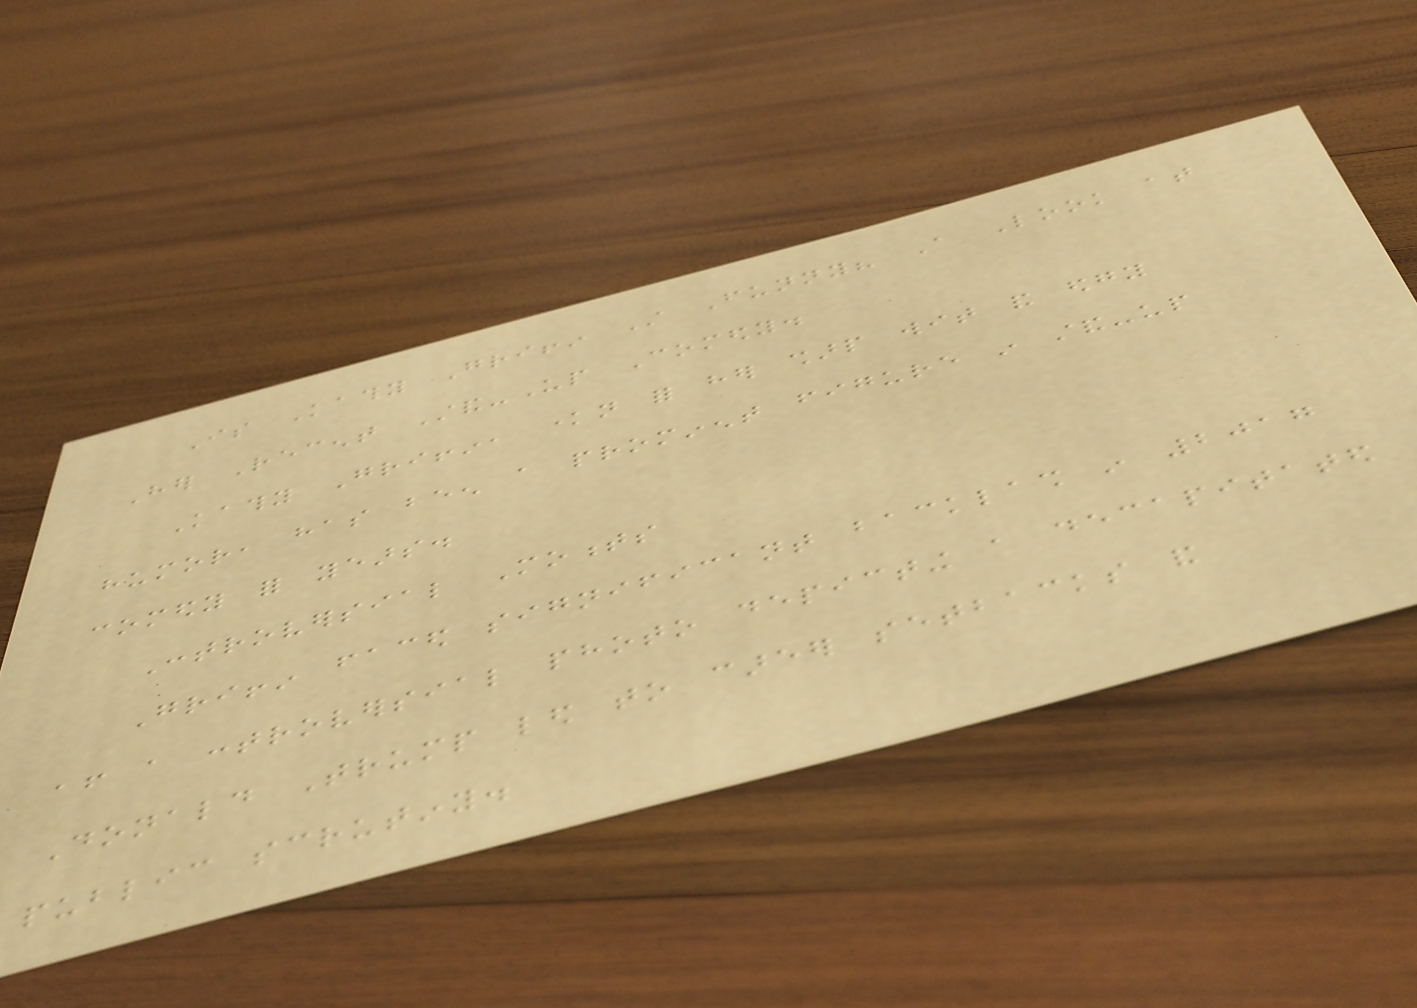Is Kathy Griffin Still Funny? A Look at
Her Recent Stand-Up Comedy.
Kathy Griffin, known for her sharp wit and edgy
humor, has been a prominent figure in stand-up
comedy for years.
Controversial Moments
Griffin faced significant backlash in 2017
after a controversial photo depicting a decapitated
Donald Trump led to career setbacks and
public scrutiny.
